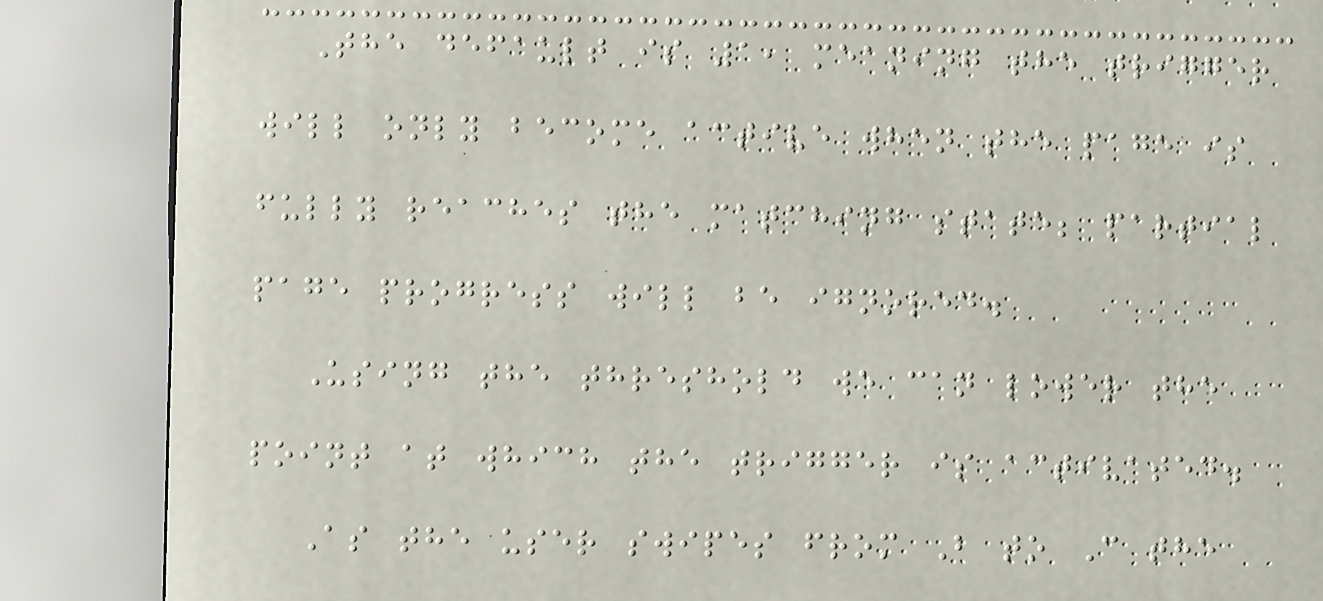The default is 1, meaning the trigger
will only become active when the page is
fully reaches the matching state; partial
page progress will be ignored.
Using the threshold we can lower the
point at which the trigger is activated.
As the user swipes from B to C the
